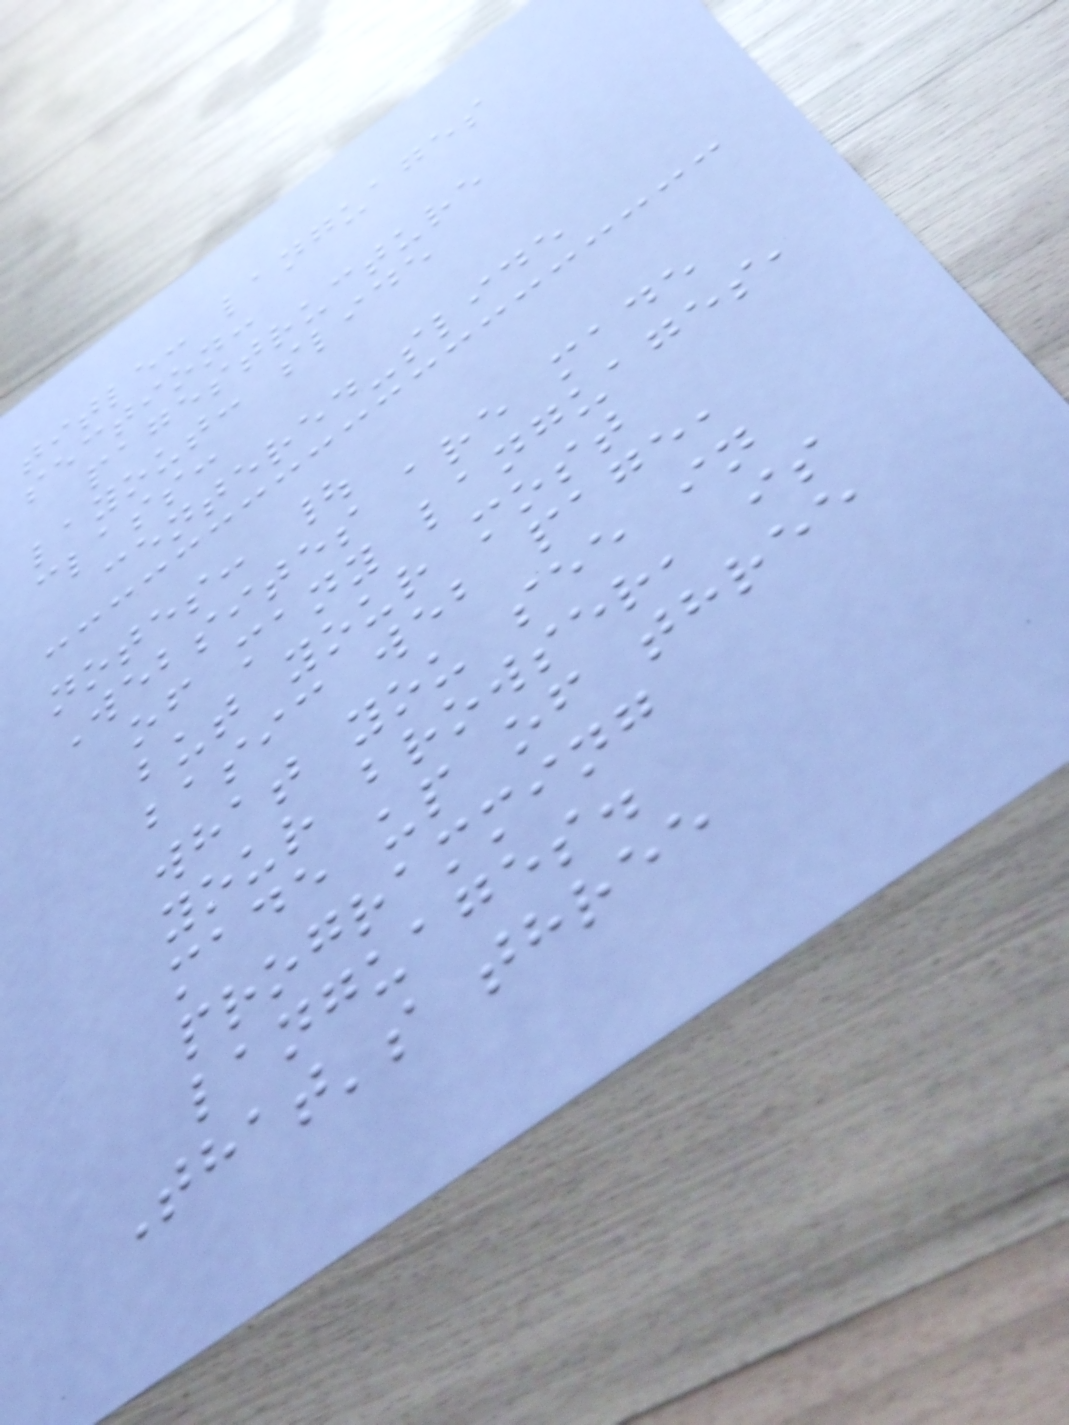title: languages
section:
pagestructure
layout: slide
class:
centered-slide
notes: |
Websites are made
of many languages,
but your most
basic web page,
what you see in
your browser, is
made up of three
programming
languages.
That's three
